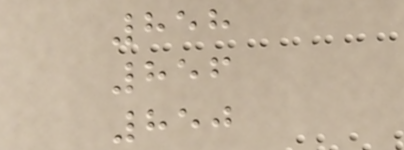858
856
850
